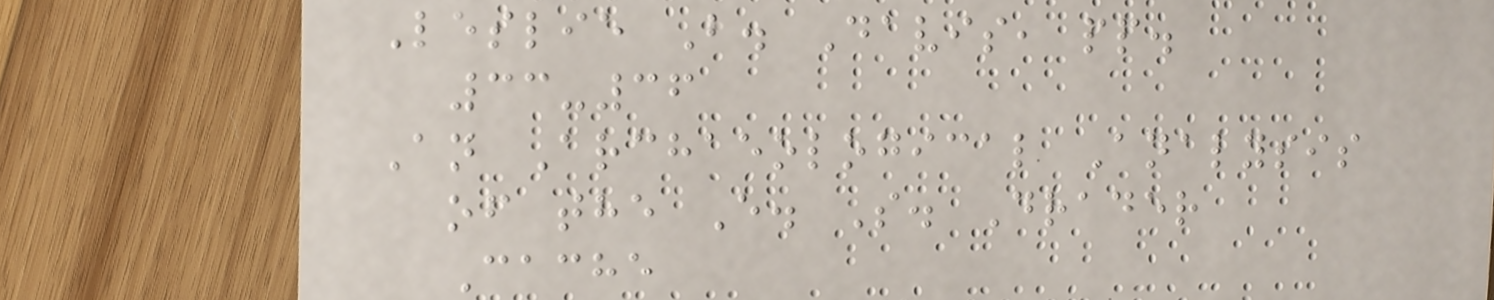Leslie B. Davis, pp.
33-36
An Archaeological Analysis
of the E. S. Drader
Cache
